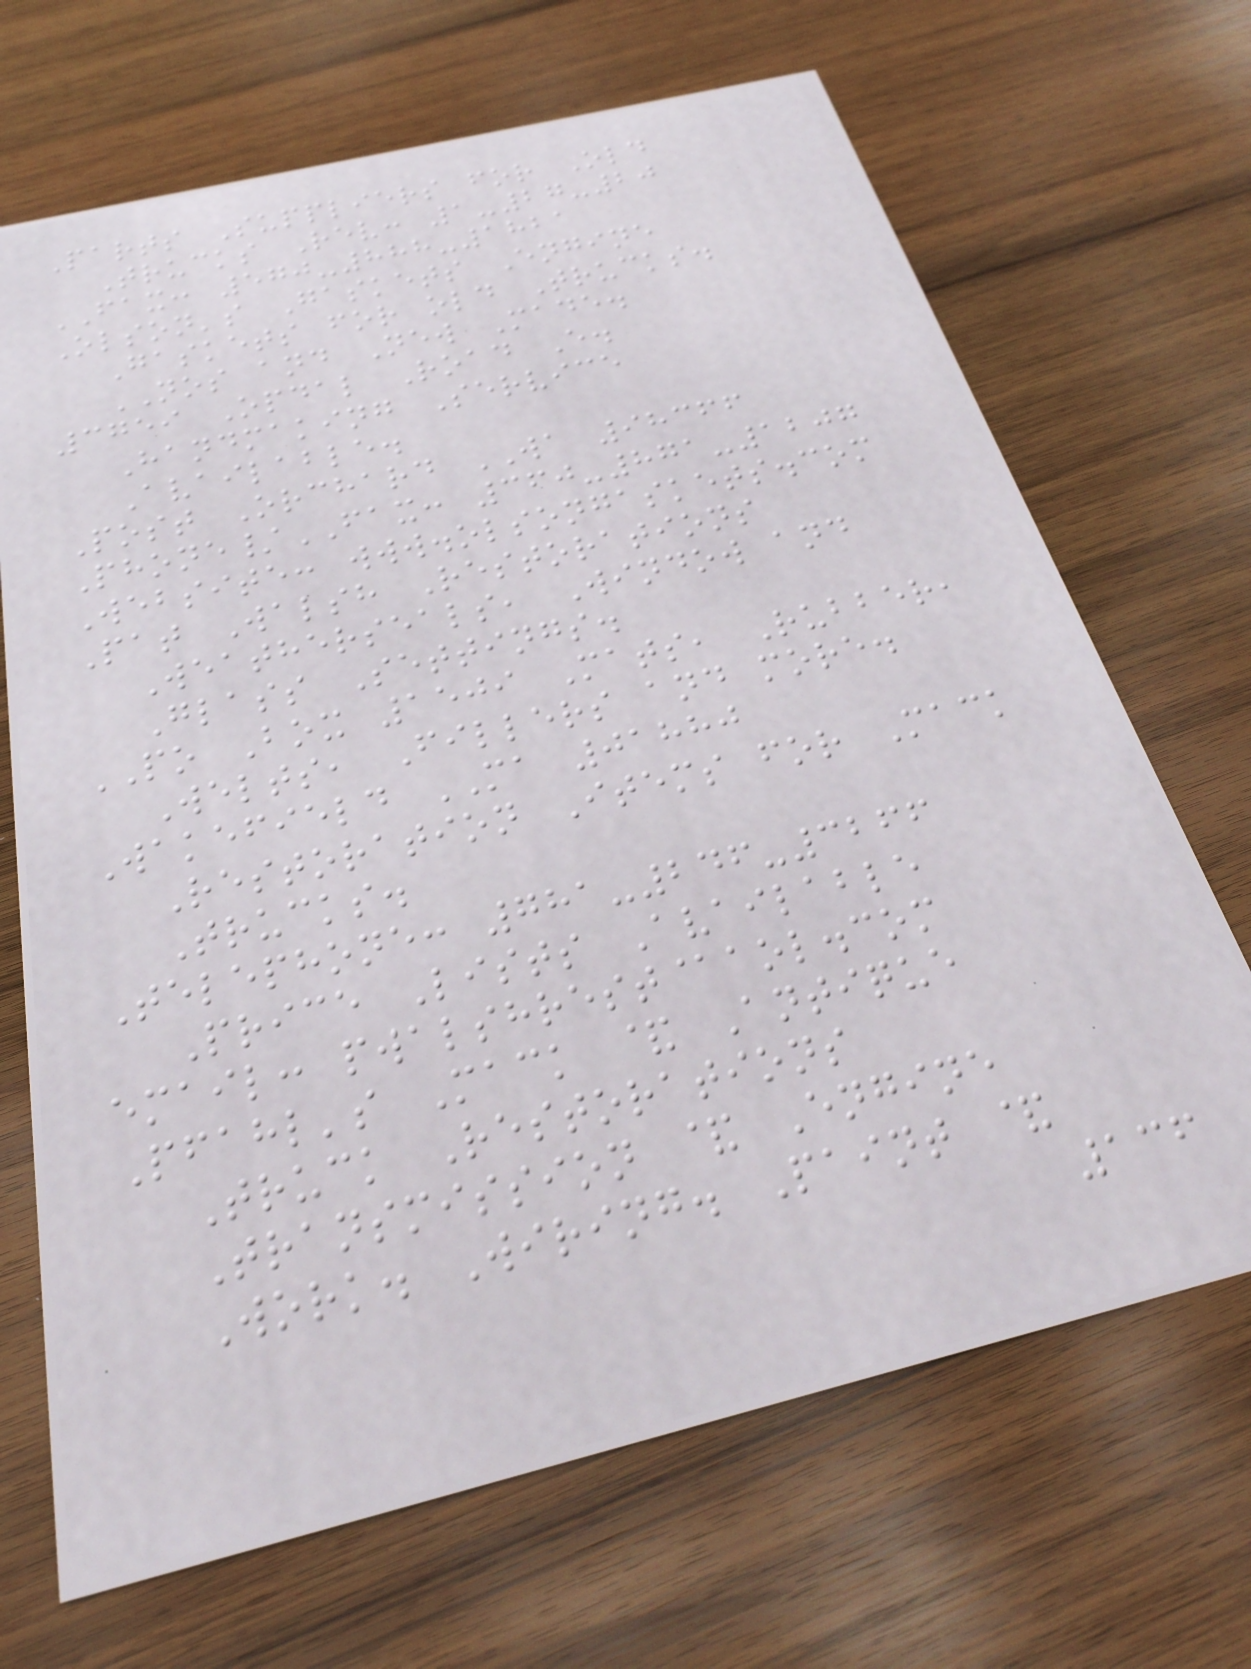Parts Suppliers for Old
Trucks Rev: 1-27-20
FAX: 570-888-1821
Olson's Gaskets Engine
Gaskets for old Trucks.
NOS and New Made.
3759 Opdal Road E.
Handmaking Service
Available.
Post Orchard WA 98366
Phone/FAX: 360-871-1207
Website: www.olsongaskets.com
Pat Walsh Restorations
Weatherseals, Window and
Glass Settings.
PO Box 1509 Mats, Rubber,
Welts, Fillers and more.
Wakefield MA 01880
Restoration Items for Mack
Trucks.
Telephone: 781-246-3266
Price Lists Available
email: pwalshrest@aol.com
Pfahl's Mack & Antique
Truck Restorations
Transmission & Engine
Work. Wiring. Paint &
136
